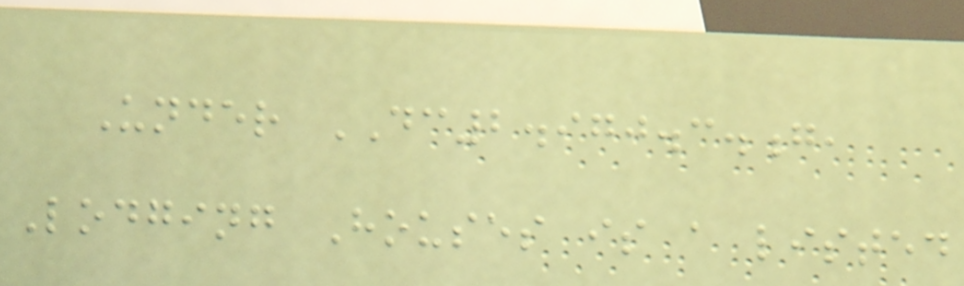Under DC2.970.3.g,
Lodging Houses is a listed
